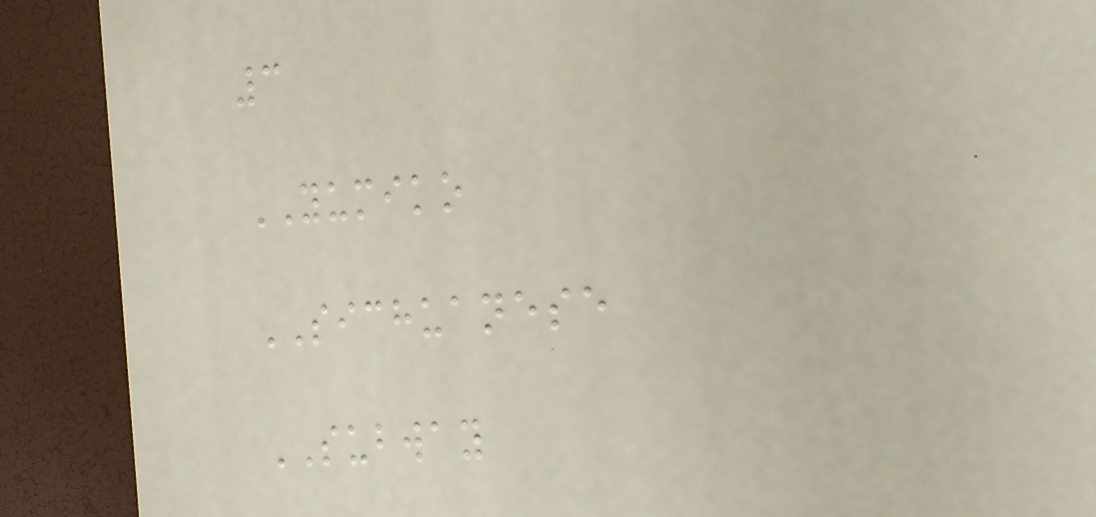3
YUMIKO
SICHUANESE
SUBWAY
